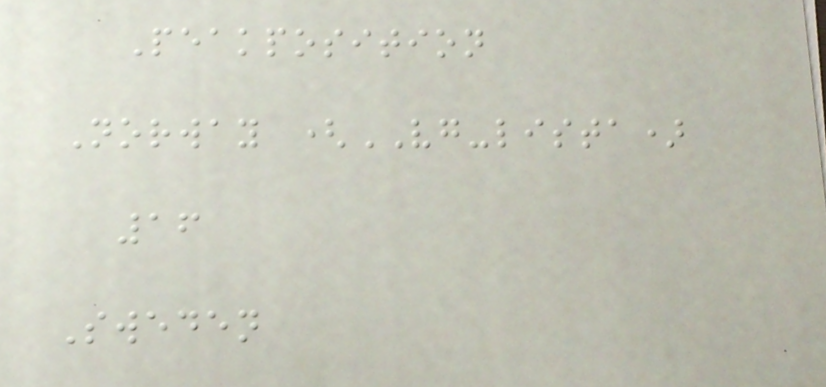Peakposition
Norway (VG-lista)
16
Sweden
